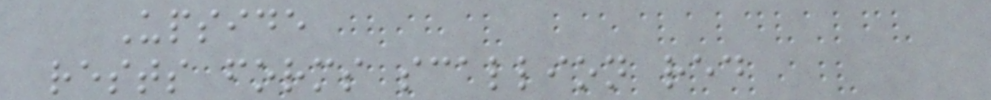Upside
rests forms scallion red
